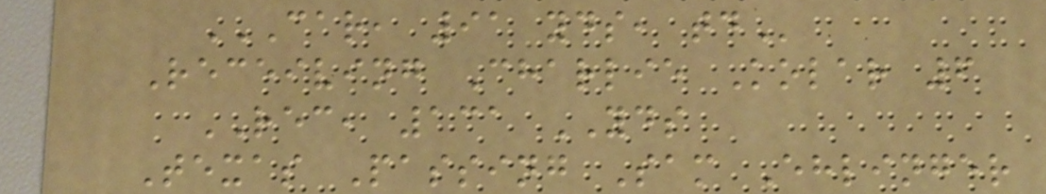CAR, 91 YDS, TD
Receiving Charlie Kolar 6
REC, 131 YDS
Texas Passing Sam Ehlinger
